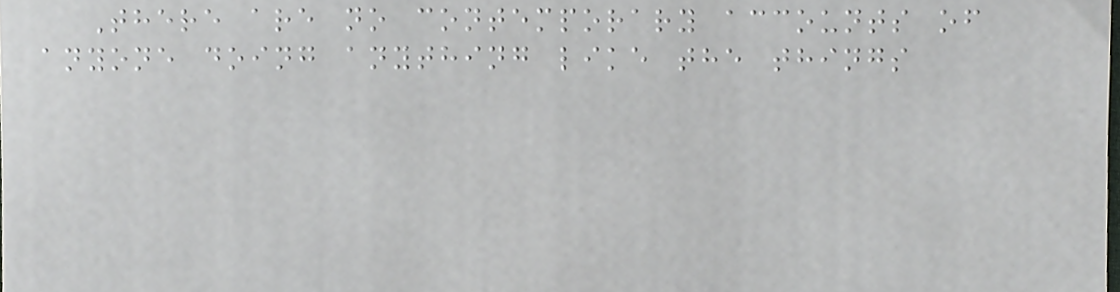There are no contemporary accounts of
anyone doing anything like the things
